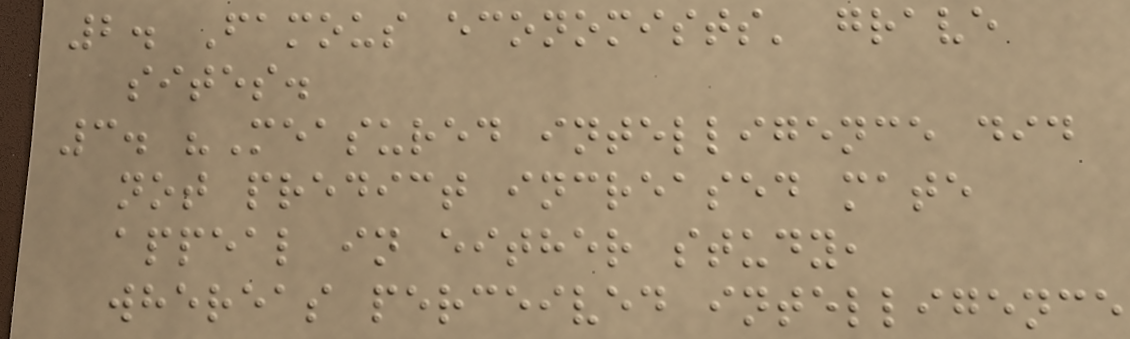2. Famous economists' grave
sites.
3. "Measured intelligence did
not predict increased mate
appeal in either study,
whereas perceived intelligence
